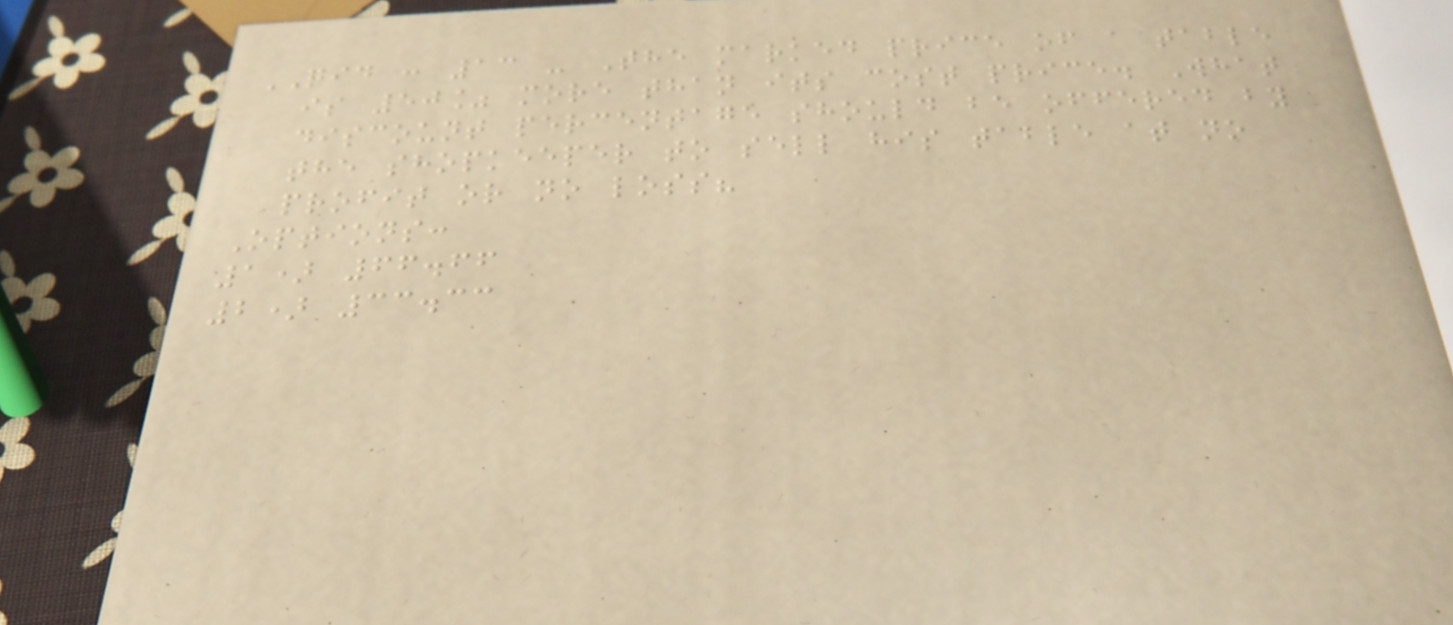QID : 13 - The marked price of a table
is 50% more than its cost price. What
discount percentage should be offered by
the shopkeeper to sell his table at no
profit or no loss?
Options:
1) 66.66
2) 33.33
